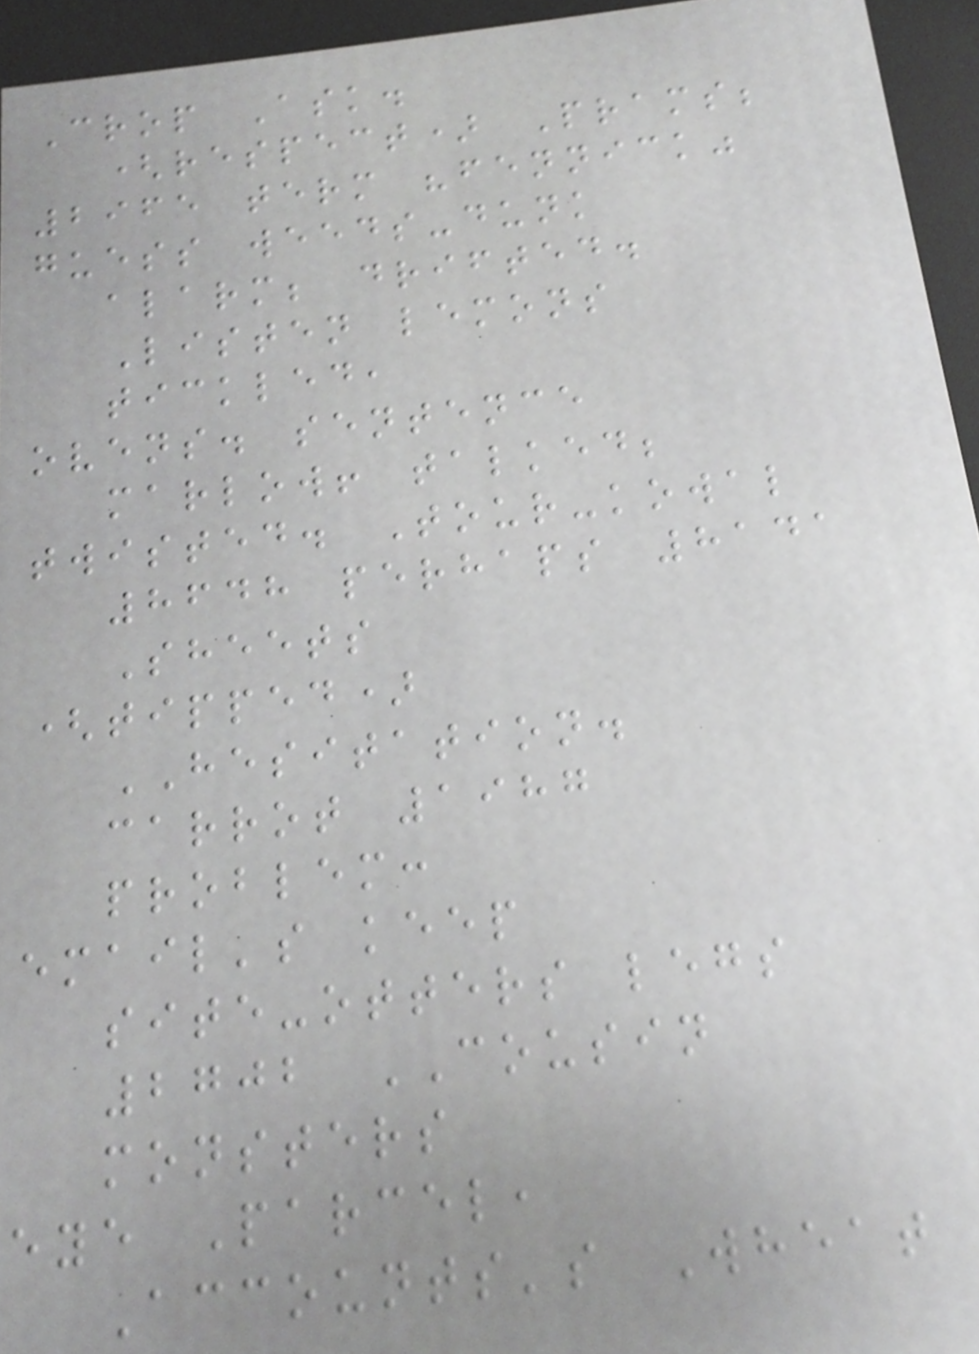Crop Ask.
(respect) Prams;
2965 term "fennick"
guess weeds-dunk
alarm; drifted.
Listen lemons
tickled,
ovens. sentence
marlow! talked;
twisted. Tour-kowal
8648 perhaps 8141
Sheets
(tipped)
HESITATION.
carrot 1987
problem:
email's keep
site-otters legs
2702 COUSIN
monsters
eye Parcel,
Accounts's Wheat
